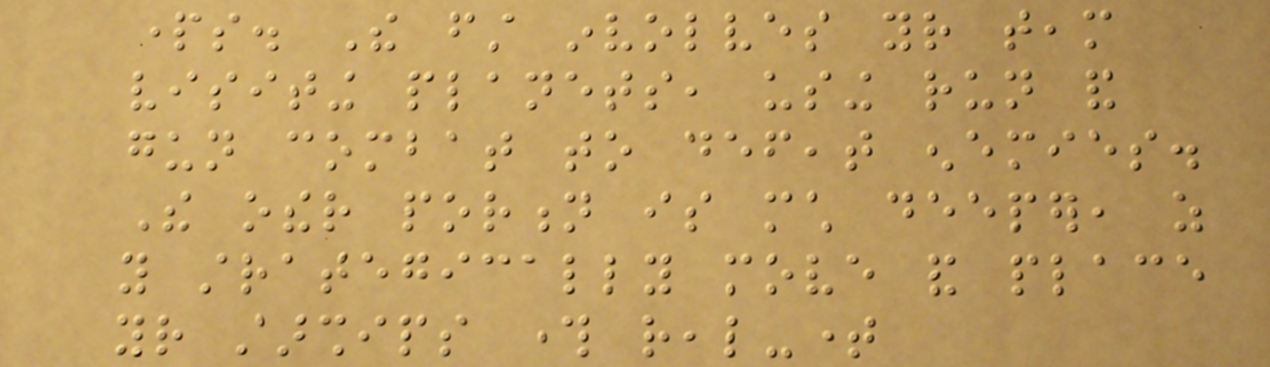parts. The first involves your team
visiting planets, using run and
gun combat to defeat enemies.
The other portion is much deeper, as
you strategically move and place
your starships through real-time
